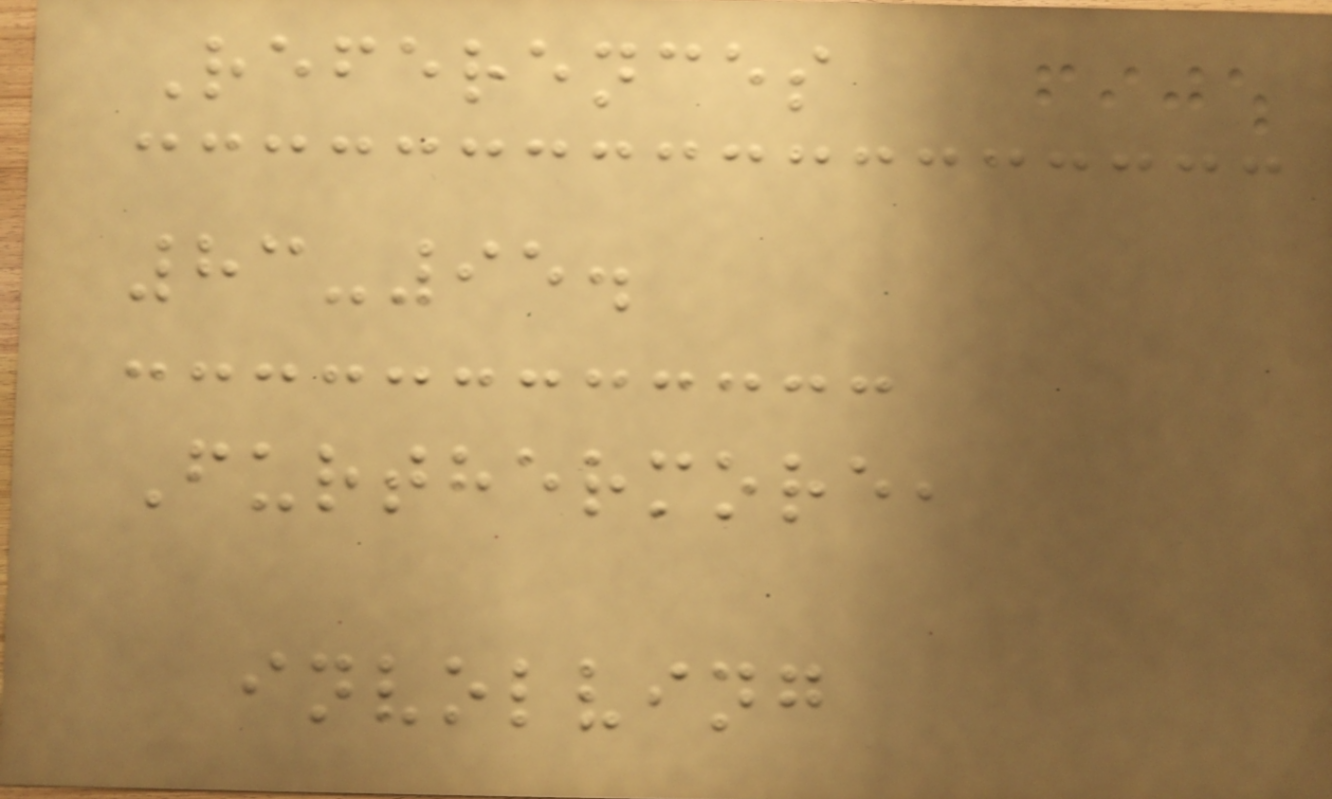References
83-95.
Furthermore,
involving
